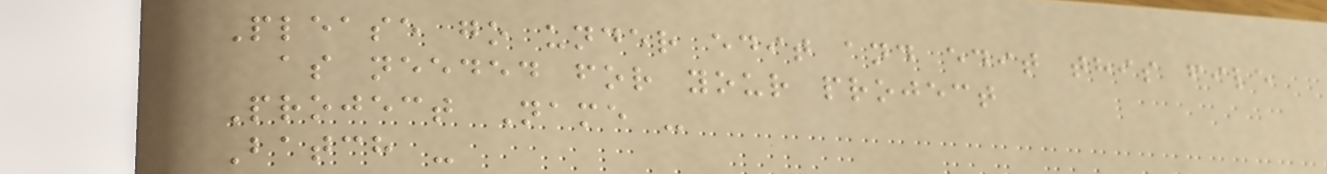Please go under edit and edit this file
as needed for your project
Project Name -
Batch -
